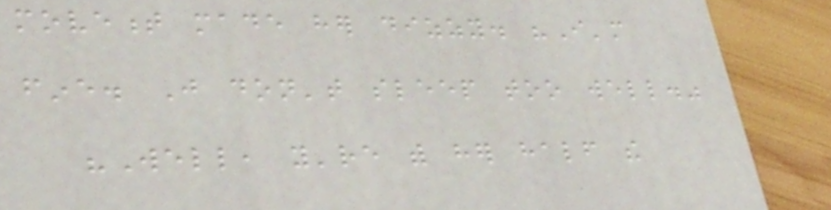movement made her dizzy. "I'm
fine. Just don't sleep too well."
"Well, you're with her half the
